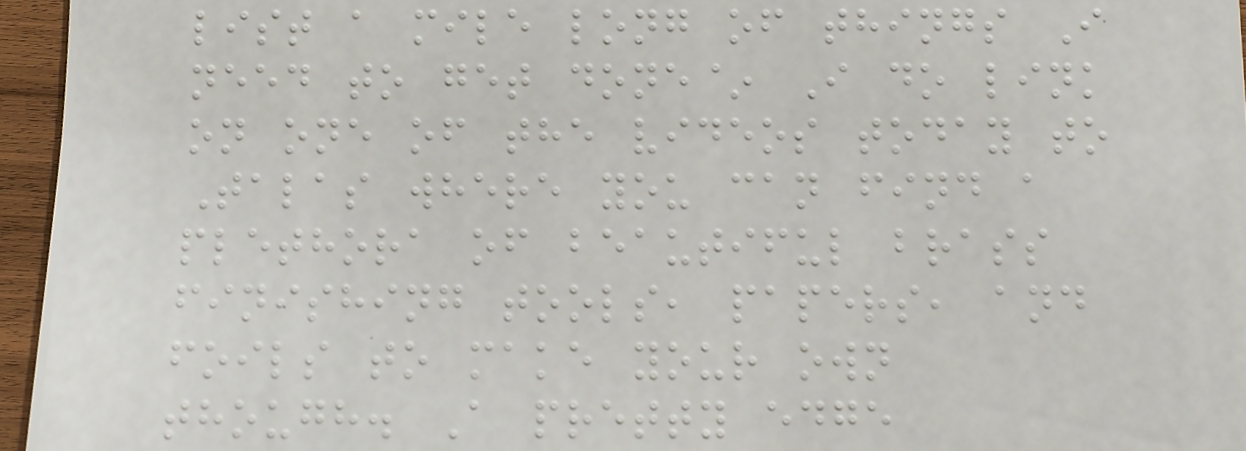list a mile long of things I
need to get done~ I do link
on one of the videos today to
Talas where you can find a
plethora of beautiful brass
finishing tools, papers, and
foils to make your own
though. A pretty edge
